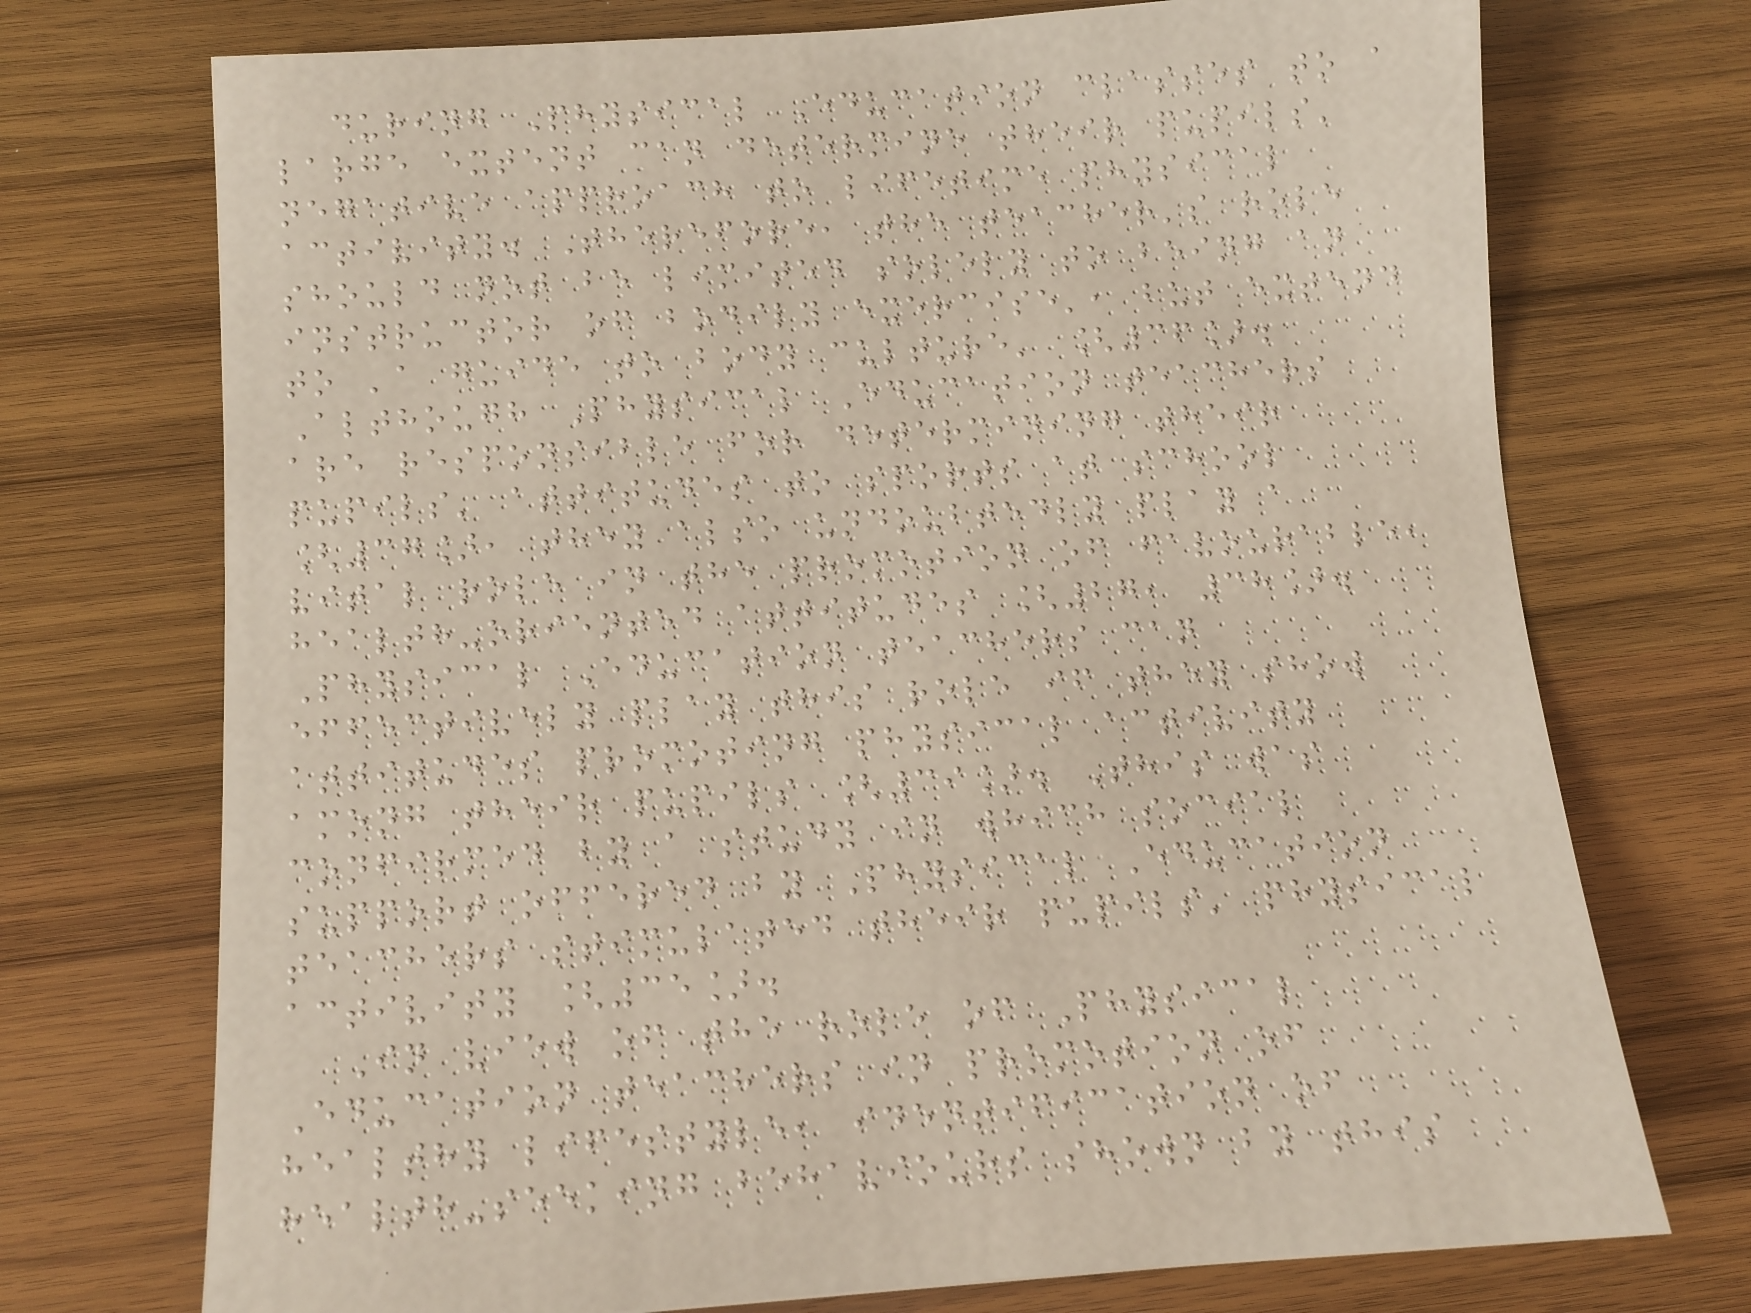during Physical Education classes to a
large extent can determine their pupils'
negative approach to lifetime physical
activity. Therefore, the teacher's role
should not be limited solely to being an
instructor of bodily exercise', but extend
to 'a guide to body culture' [36].
Although Physical Education teachers
are responsible for determining their
pupils' attitudes to sports at school
[37], they also undoubtedly play a
vital role in the promotion of favourable,
health-oriented attitudes [27, 38].
Physical Education teachers can
effectively play this role if they show
attitudes promoting physical activity
among their pupils [39]. This was
confirmed by a study in which social
support offered by Physical Education
teachers stimulated their pupils' physical
activity [35].
In view of the role of Physical
Education teachers in promotion of
healthy lifestyle, identification of
health-seeking behaviours shown by this
